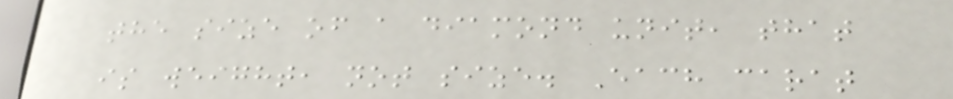the size of a diamond unit, that
is weight, not size. Each carat
